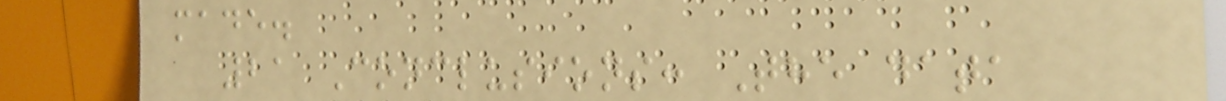made.
21 Conclusions: The data
